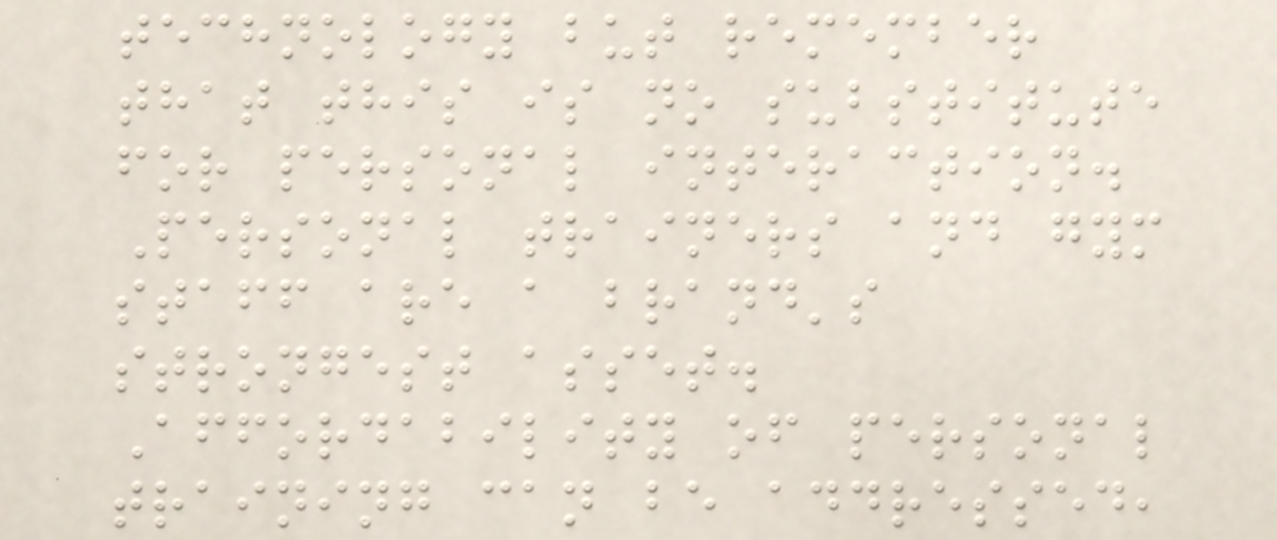technology but remember
that this is no substitute
for personal interaction.
Personal trainers and gym
staff are a brand's
strongest asset.
Affordability of personal
training can be addressed,
